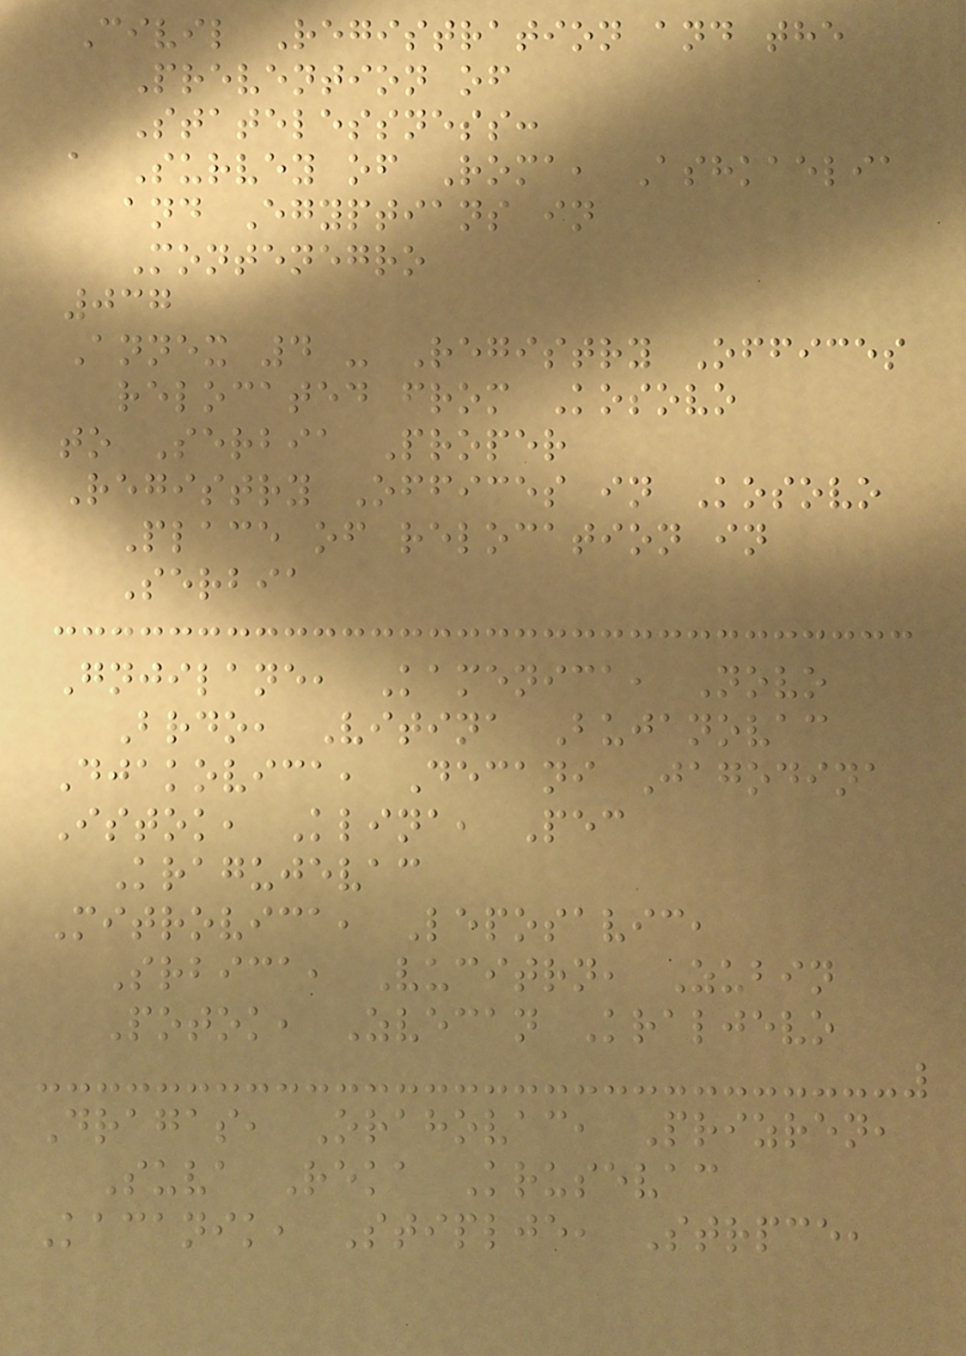Civil Registration and the
Prevention of
Statelessness:
a Survey of Roma, Ashkaelia
and Egyptians in
Montenegro
037
Annex 4 - Registry Offices
relocated from Kosovo
to Serbia Proper
Registry Offices in Kosovo
Place of relocation in
Serbia
Gnjilane, Kamenica, Novo
Brdo, Vitina Bujanovac
Djakovica, Decani Jagodina
Istok, Klina, Pec
Kragujevac
Mitrovica, Leposavic,
Srbica, Vucitrn, Zubin
Potok, Zvecan Kraljevo
Dragas, Orahovac, Prizren,
Suva Reka Krusevac
Kacanik, Stiplje, Strpce,
